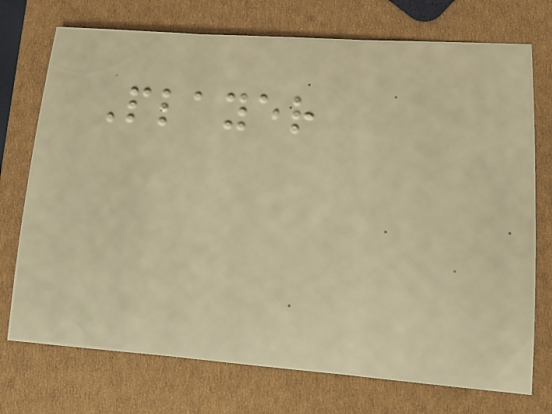Player
